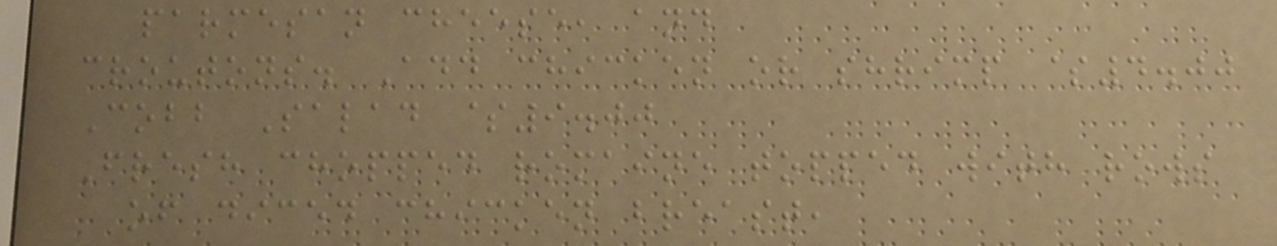parmesan cheese, and
croutons. Add chicken or shrimp $4.00
Cobb Salad $9.00
Fresh chopped romaine topped with rows
of diced chicken breast,
